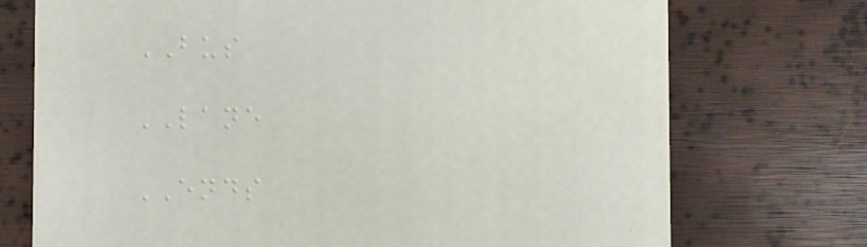BUS
LANE
ENDS
